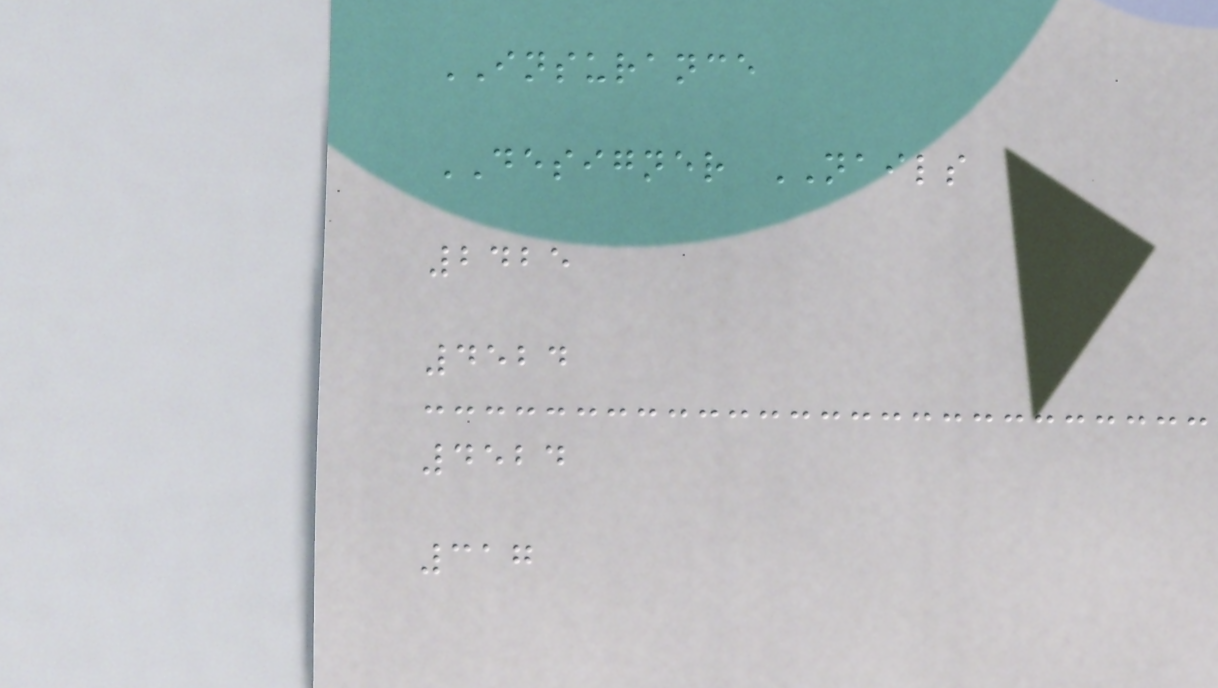INSURANCE
DESIGNER NAILS
2425
4524
4524
317
